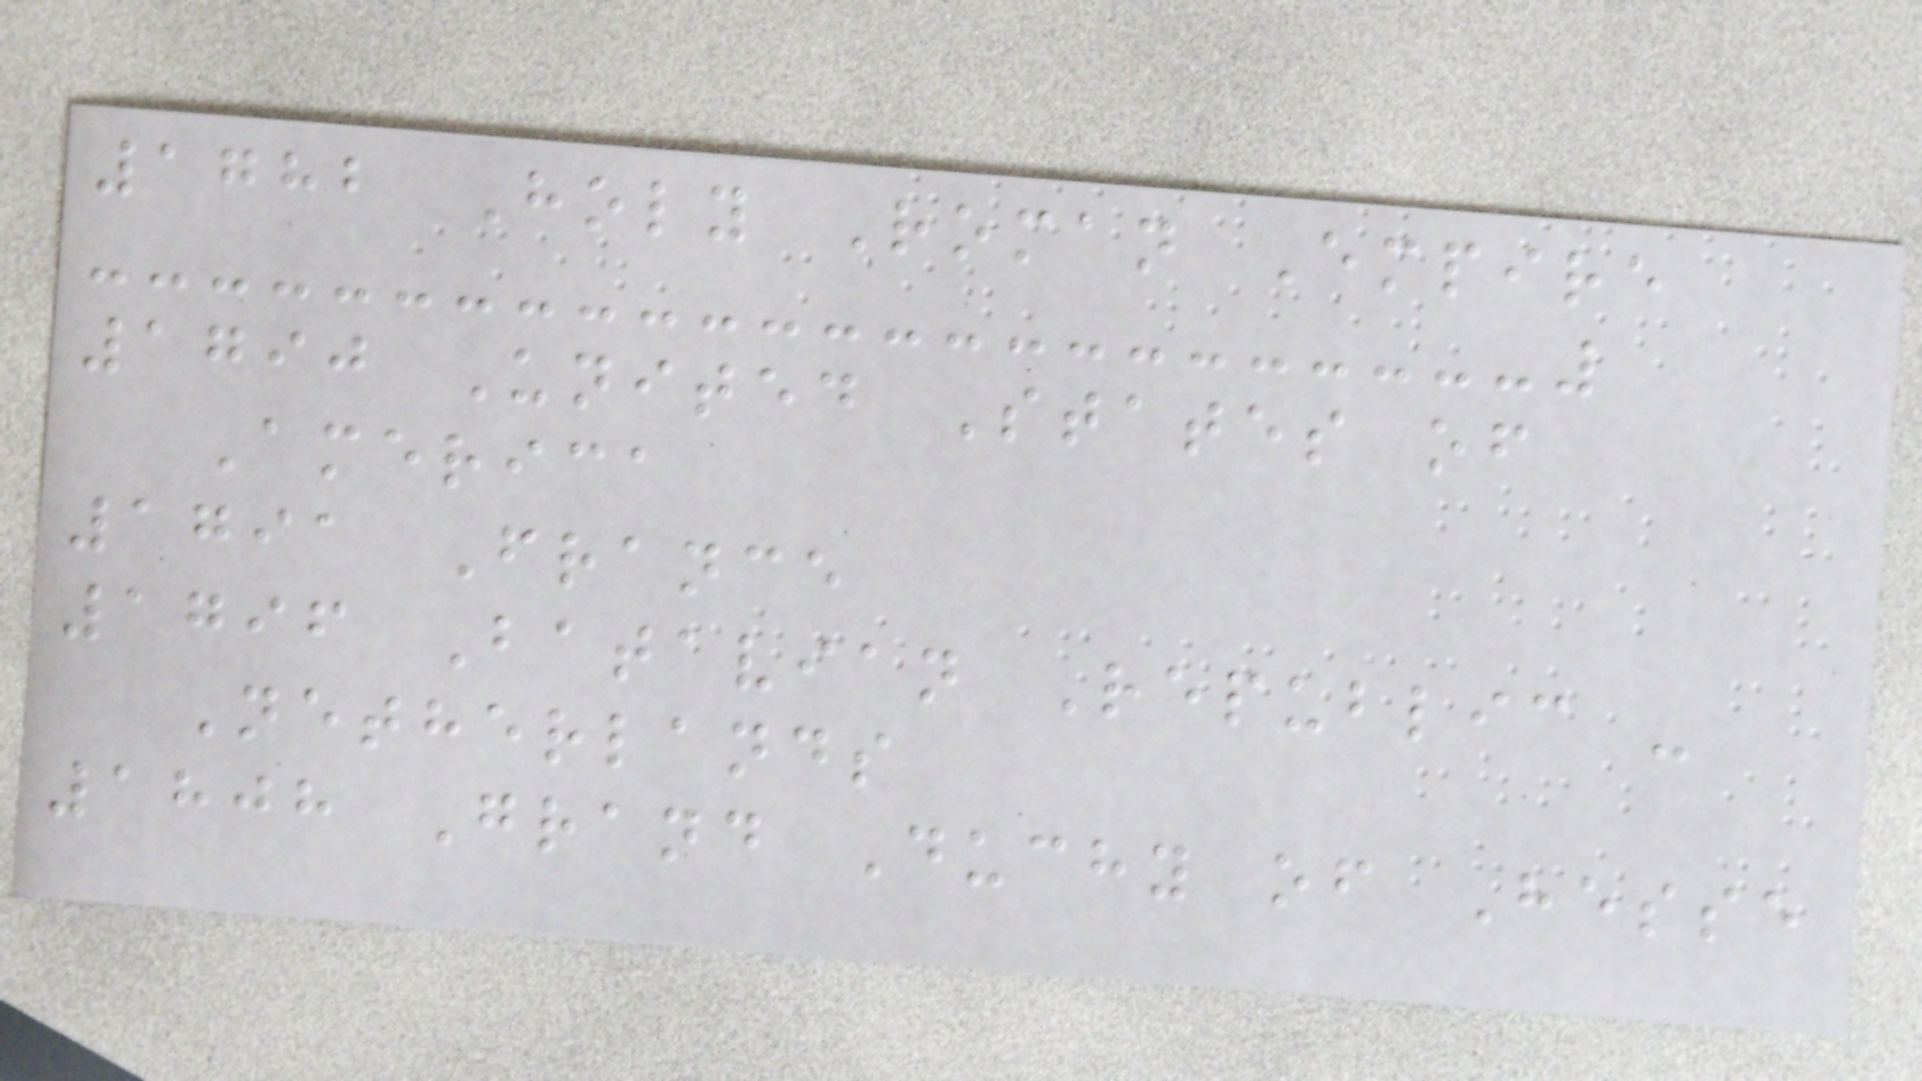1782 Holy Roman Empire
1790 United States of
America
1791 France
1796 Batavian Republic -
Netherlands
1808 Grand Duchy of Hesse
